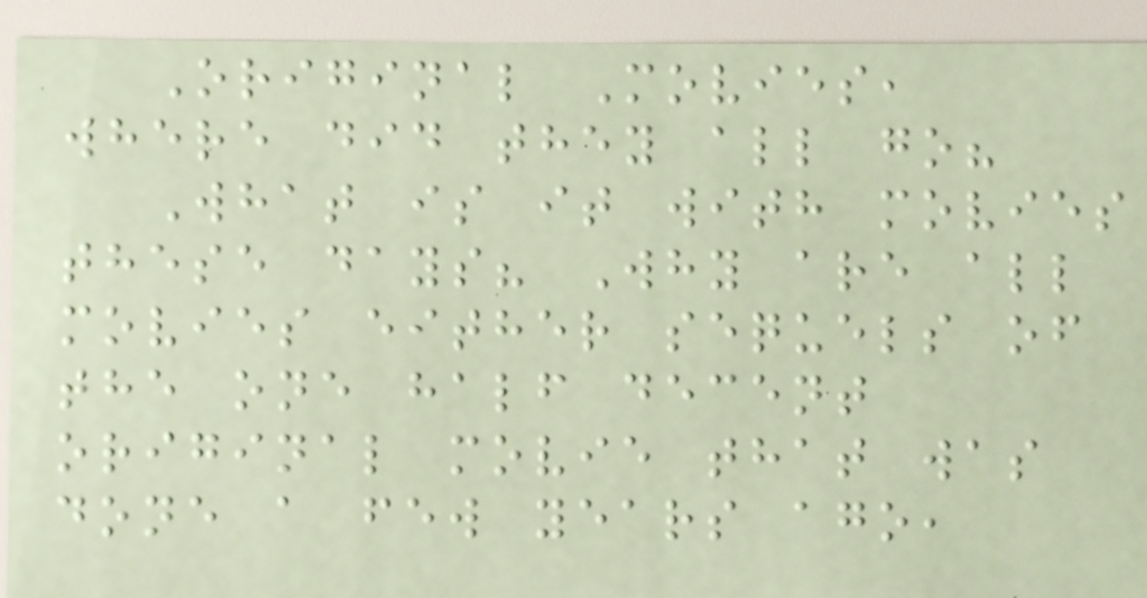Original Movies,
where did they all go?
What is it with movies
these days? Why are all
movies either sequels of
the one half decent
original movie that was
done a few years ago,
